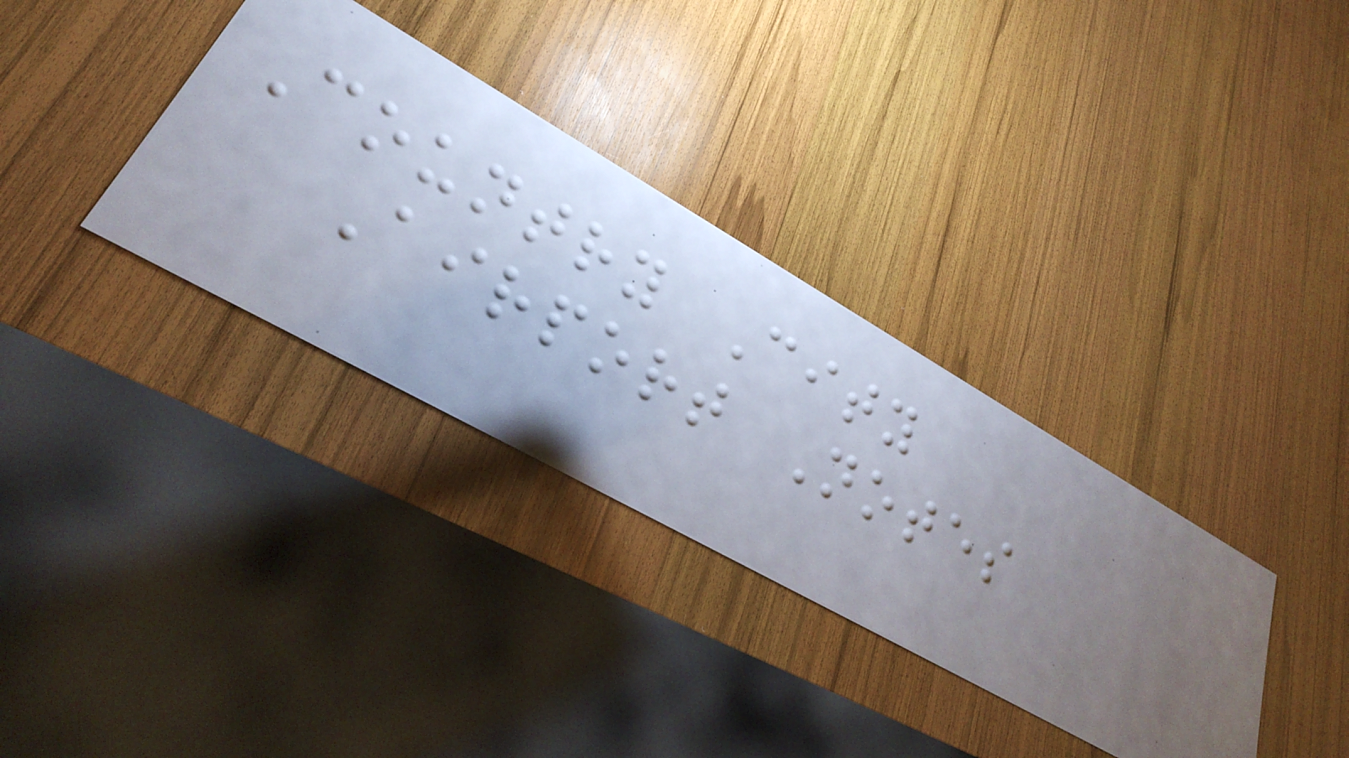Country City
Airport Notes
